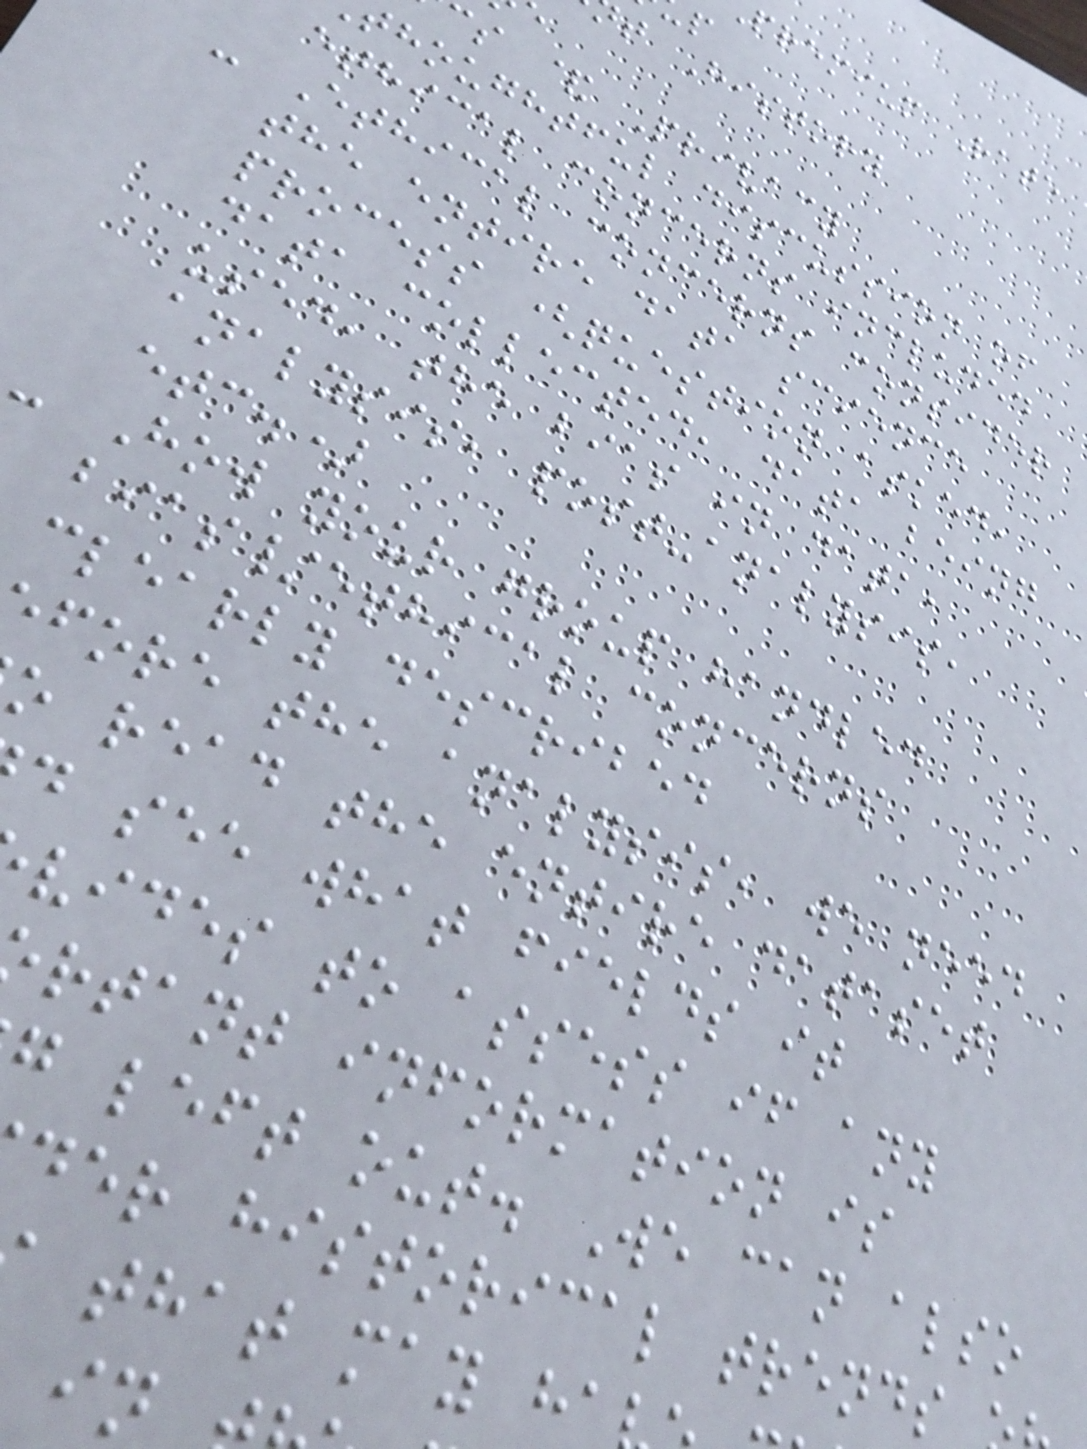premium Rate
t History
cs & Privacy
thoughtful discussion of
ethical concerns included
- Ethical concerns consider
the entire data science
process (question asked,
data collected, data being
used, the bias in data,
analysis, post-analysis,
etc.)
- How your group handled
bias/ethical concerns
clearly described
fore the analysis, we need
o read the entire dataset
d see what fields it
vides to assess if any
rtant information is
g left out. We can also
der historical trends
that may ha
